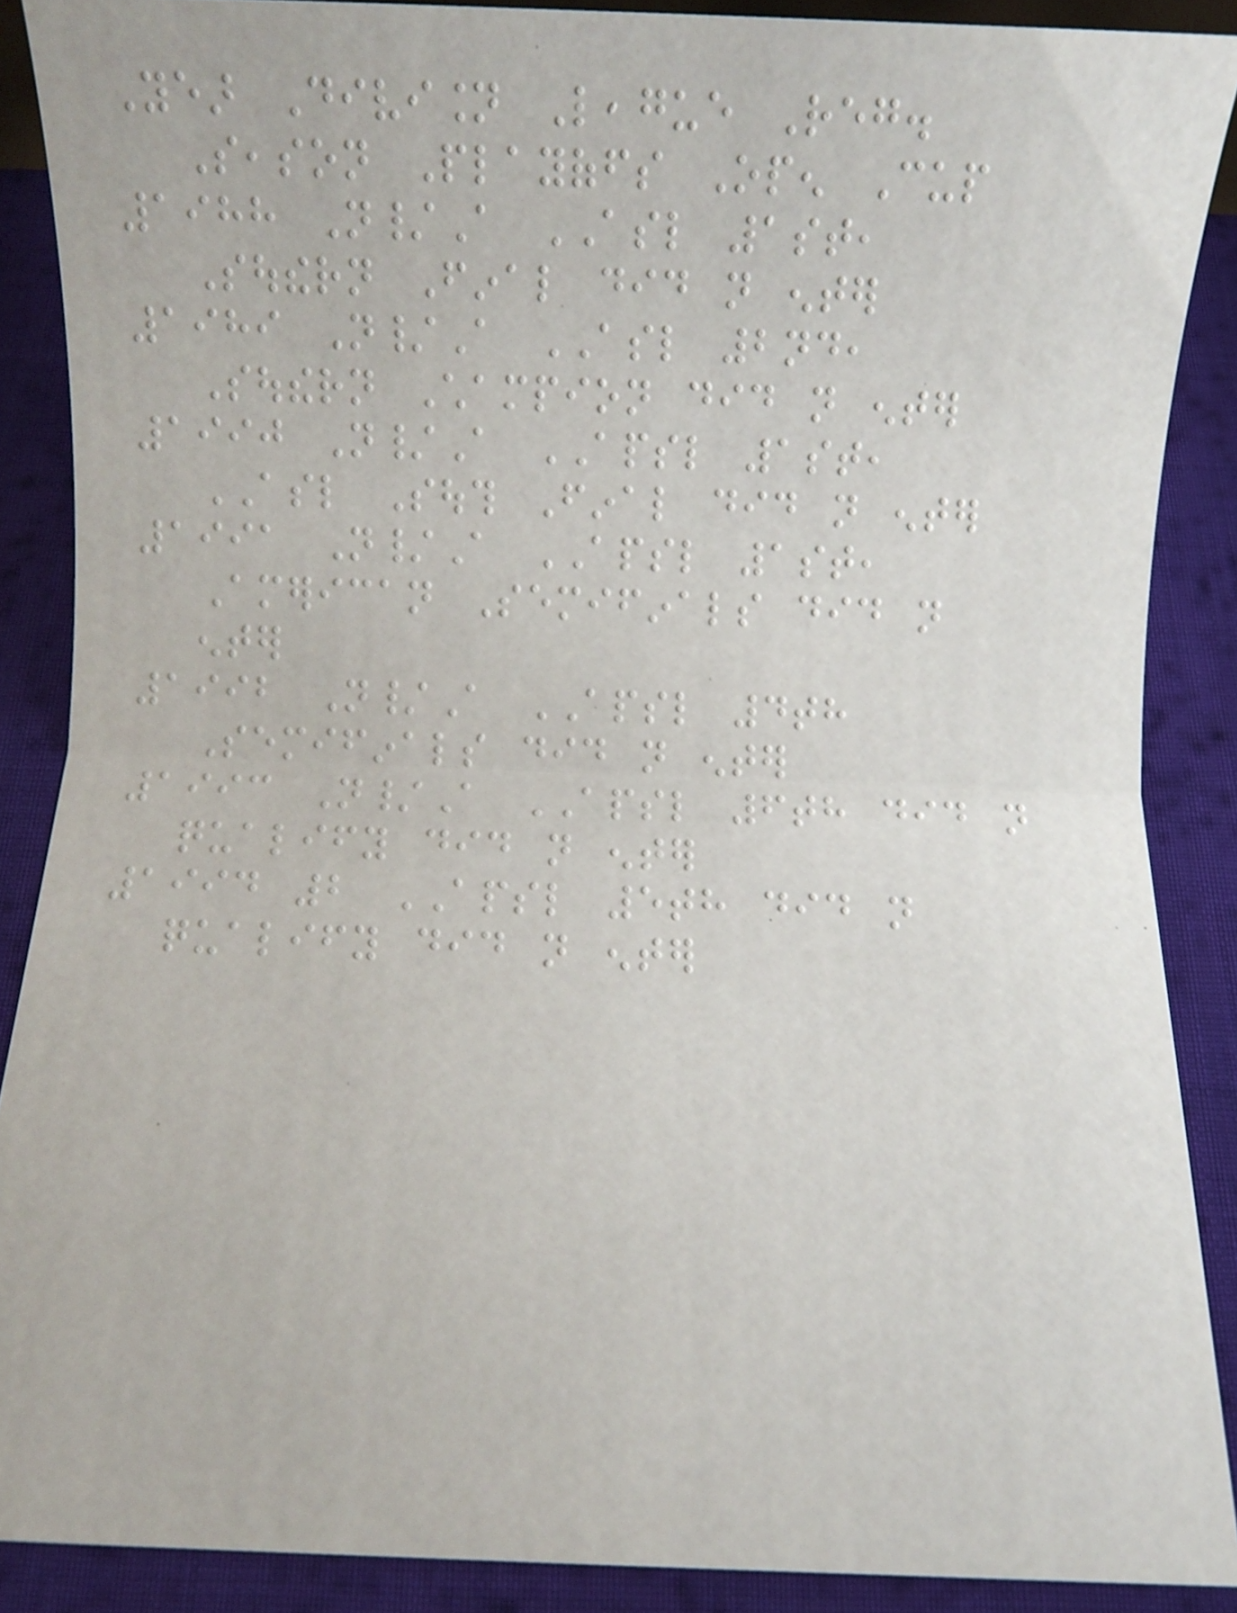Year Division League Reg.
Season Playoffs Open Cup
1988 N/A ASL 1st,
Southern Final did not enter
1989 N/A ASL 2nd,
Southern Champion did not enter
1990 N/A APSL 1st,
ASL South Final did not enter
1991 N/A APSL 1st,
American Semifinals did not
enter
1992 N/A APSL 4th
Semifinals did not enter
1993 N/A APSL 6th did not
qualify did not enter
1994 2 APSL 5th did not
qualify did not enter
